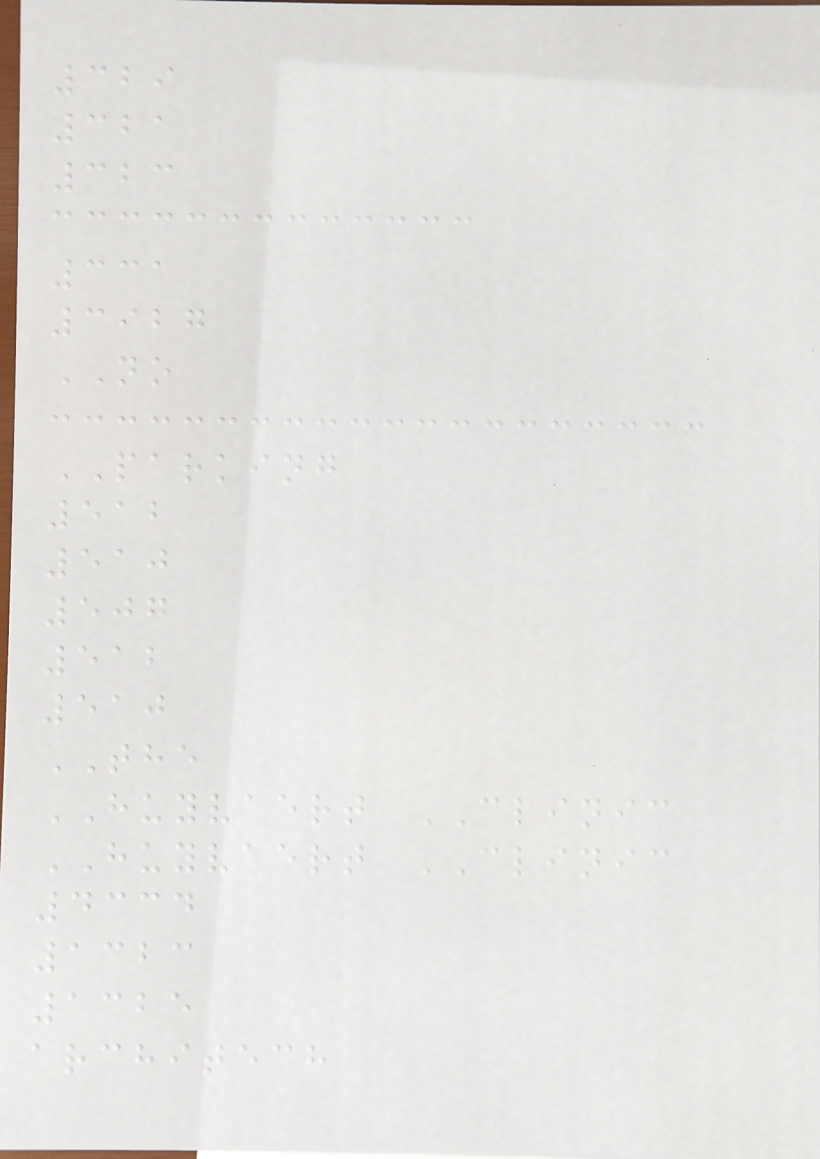329
321
323
331
3927
NO
PARKING
512
510
507
512
510
THE
HUYVAERT CLINIC
HUYVAERT CLINIC
4334
1323
1325
architech
